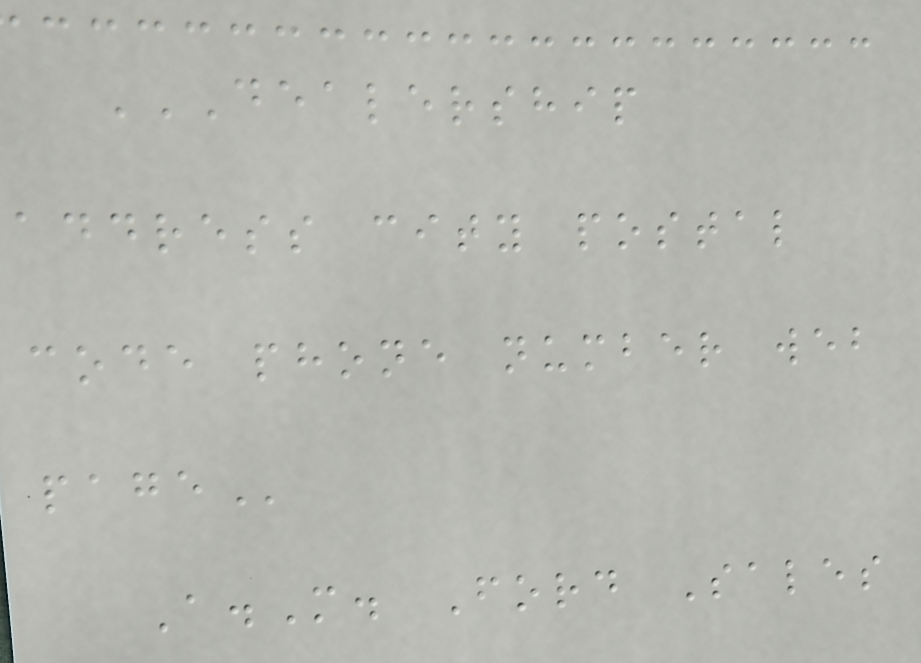DEALERSHIP
ADDRESS CITY POSTAL
CODE PHONE NUMBER WEB
PAGE
A.M. Ford Sales
